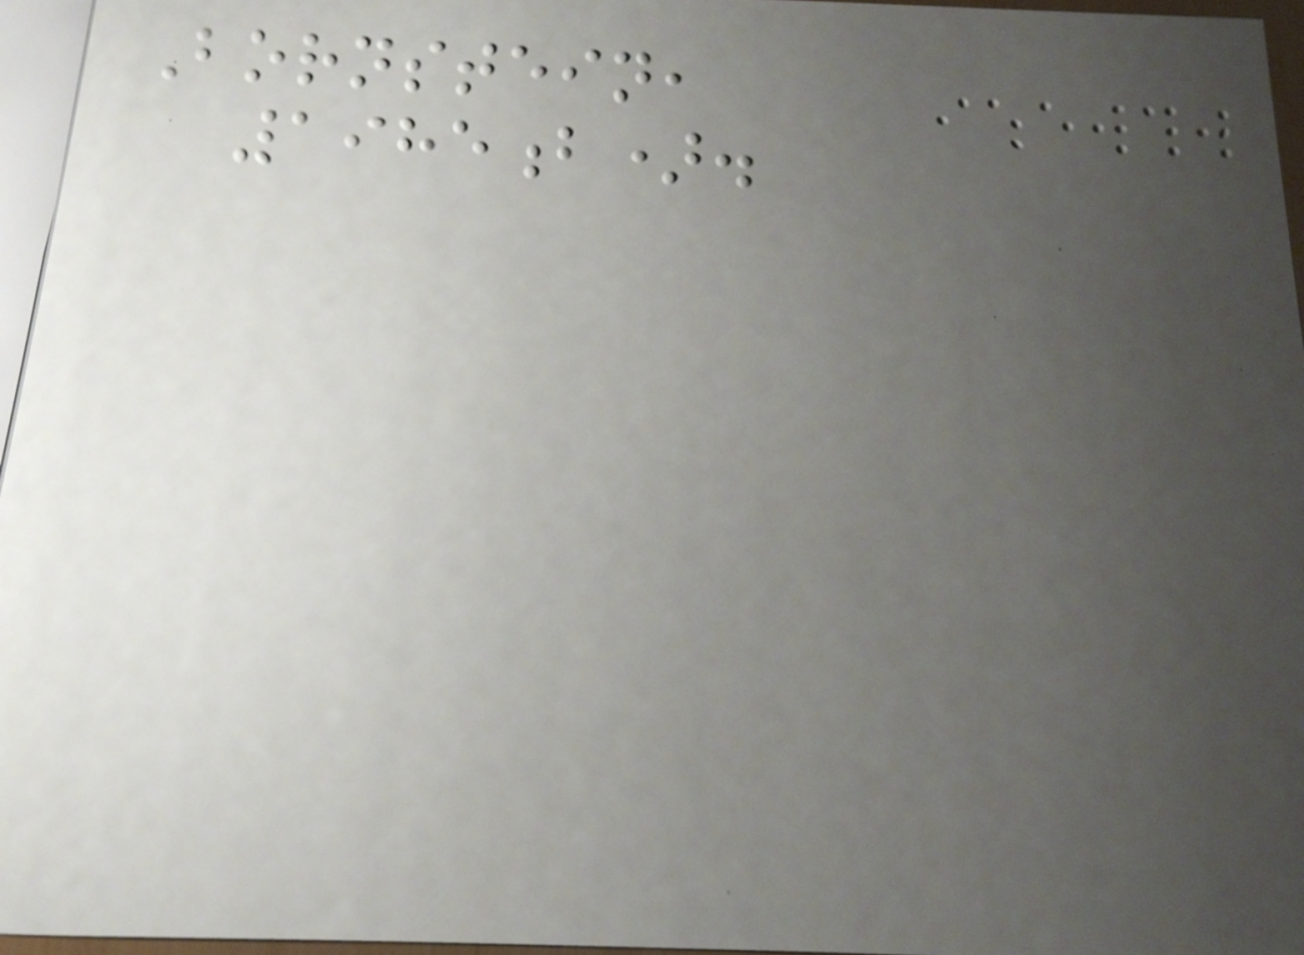Bornstein,
1985b).
